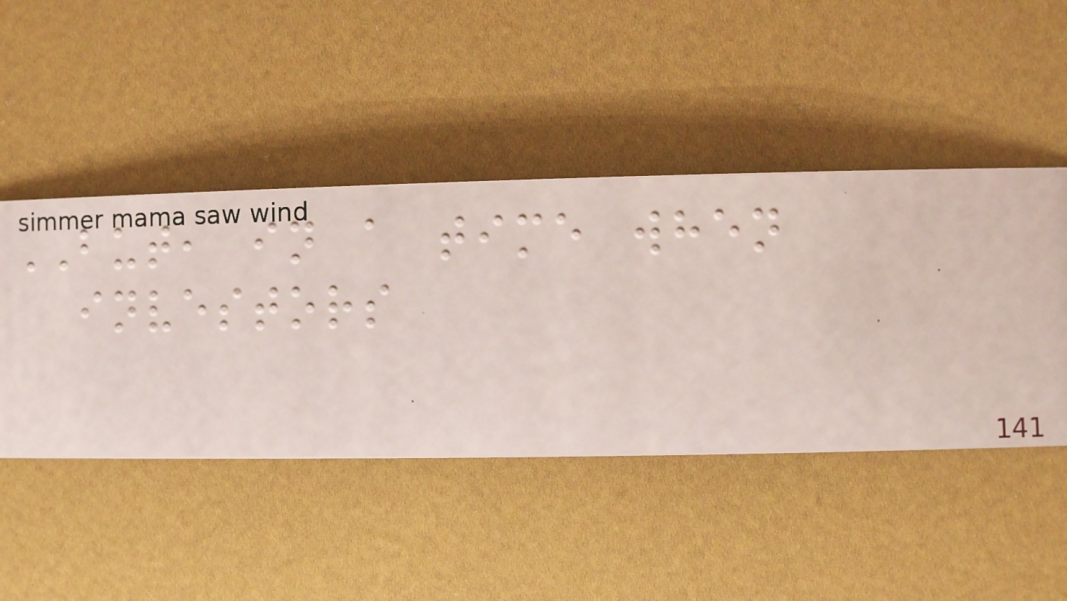BUT, in a time when
investors
